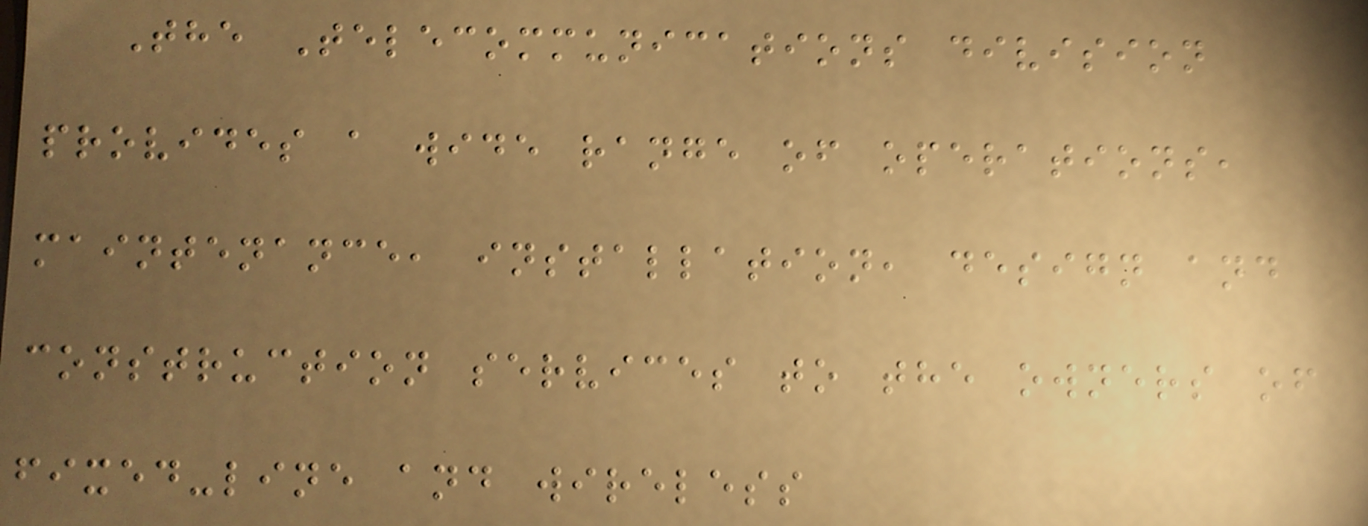The Telecommunications division
provides a wide range of operations,
maintenance, installation, design and
construction services to the owners of
fixed-line and wireless
